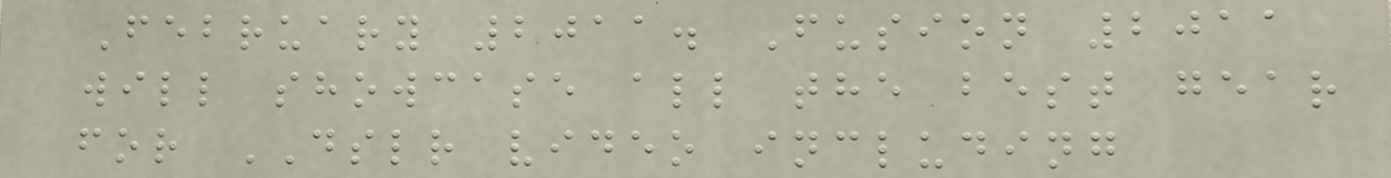February 2011. Fusion 2011
will showcase all the best gear
for DSLR video including
